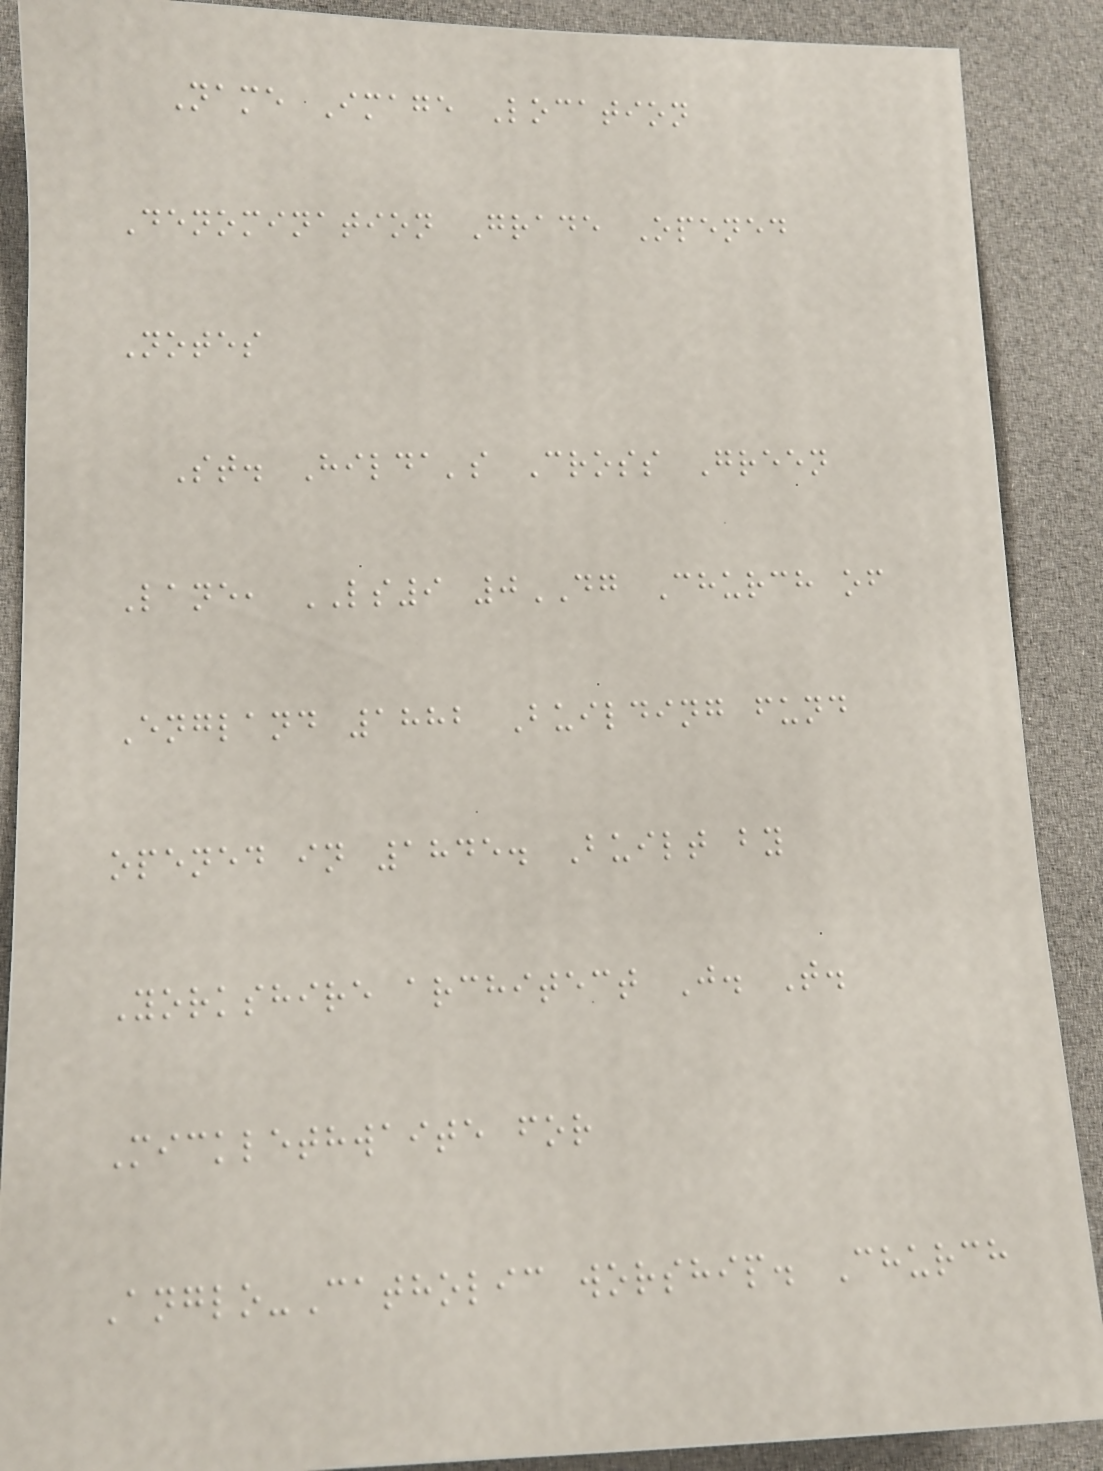Name Image Location
Denomination Grade Opened
Notes
St. Hilda's Cross Green
Lane, LS9 0DG Church of
England 1882 Building fund
opened in 1845. Built by
Yorkshire architect J. T.
Micklethwaite for
Anglo-Catholic worship. Church
